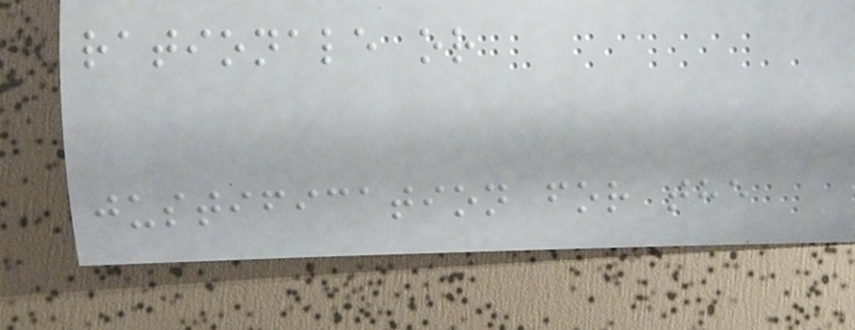rationale or
justification for the
